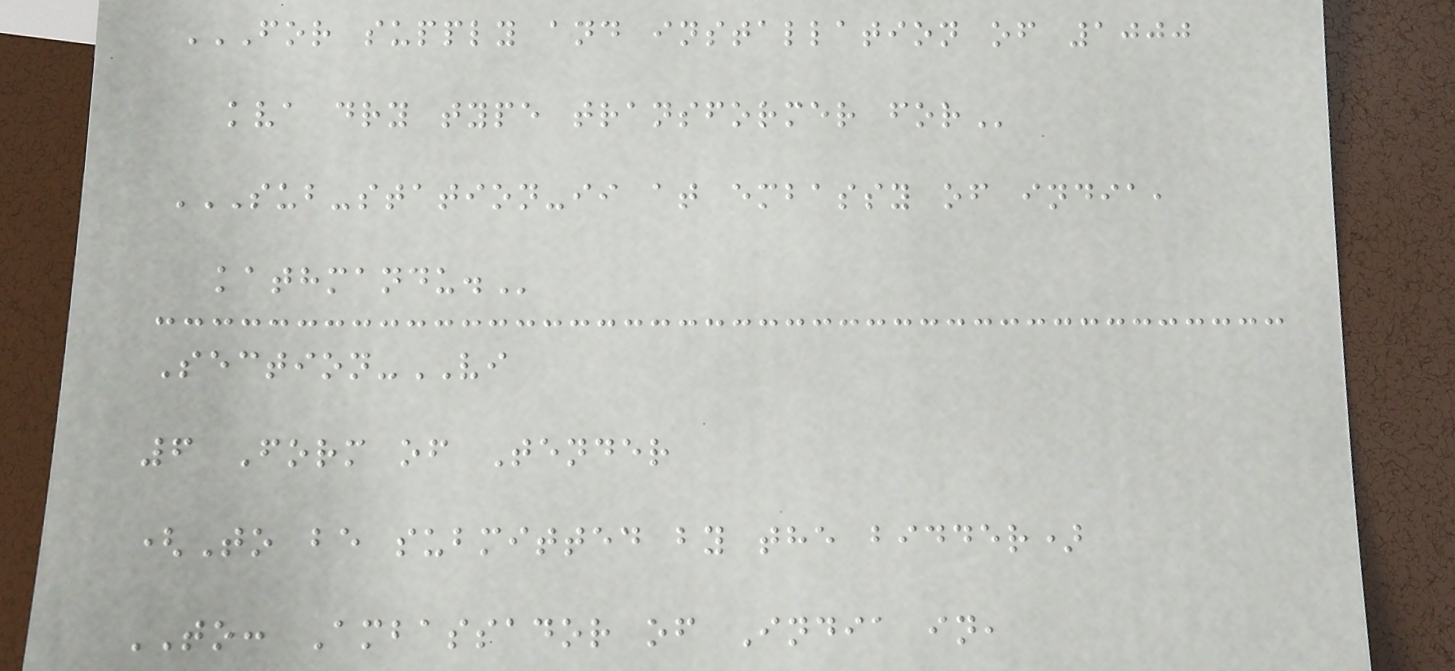FOR SUPPLY AND INSTALLATION OF 1000
KVA DRY TYPE TRANSFORMER FOR
SUB-STATION-II AT EMBASSY OF INDIA,
KATHMANDU.
Section-VI
6 Form of Tender
(To be submitted by the bidder)
TO: Ambassador of India in,
